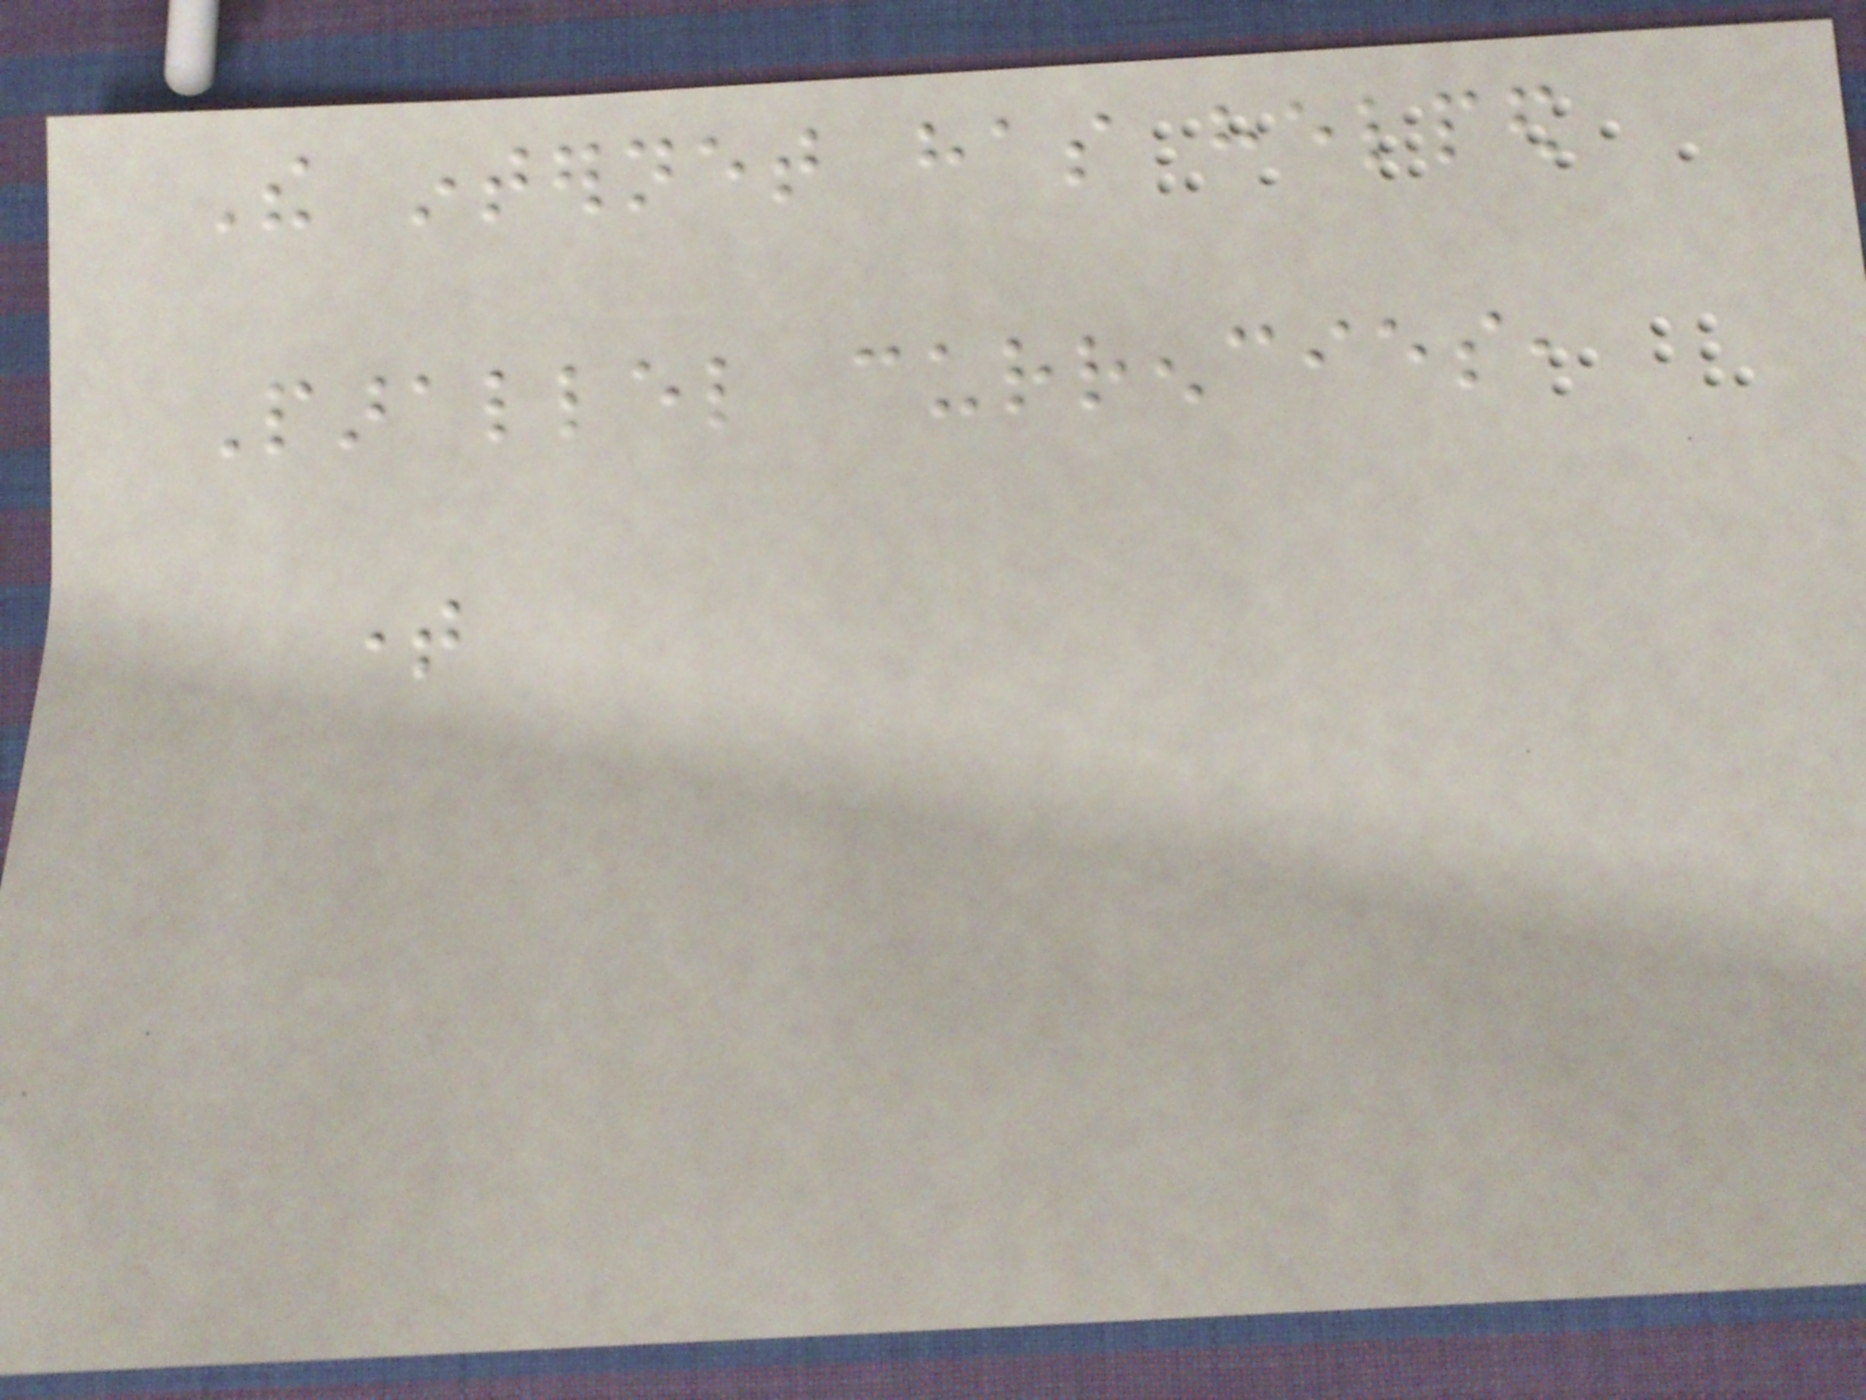The internet has helped
Parallel currencies,
time
